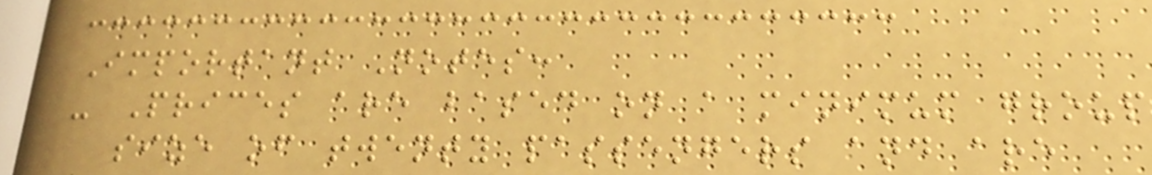Important Notes:
- Prices are based on a minimum group
size of twenty passengers and are
